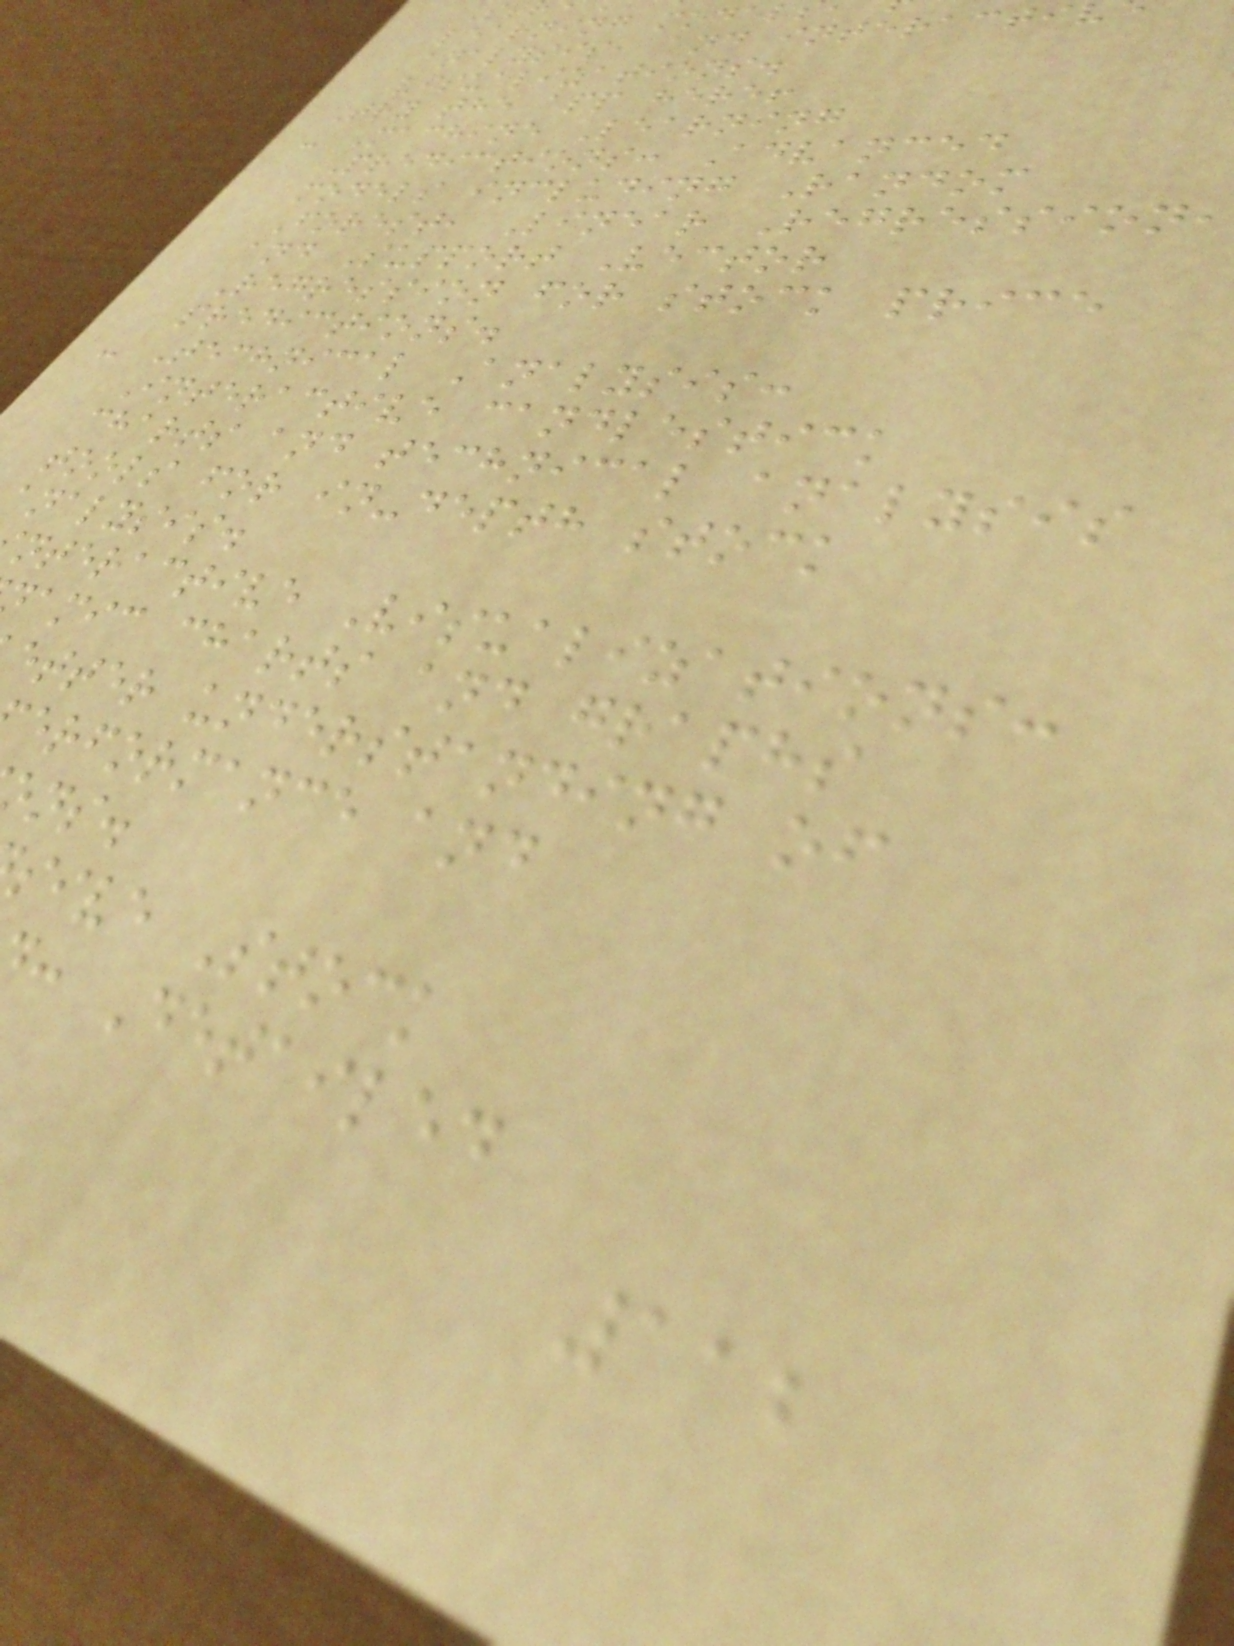learning model
analysis, and interacti
visualizations.
Try the app here!
- Machine Learning
Predictions: Advanced
models including Random
Forest, Linear Regression
and Support Vector
Regression for stock price
predictions.
- Technical Analysis:
Interactive candlestick
charts and technical analysis
tools for in-depth stock
analysis.
nteractive Visualizations:
amic charts and graphs
etter understanding of
erformance and
sive Stock
: Detailed
112
